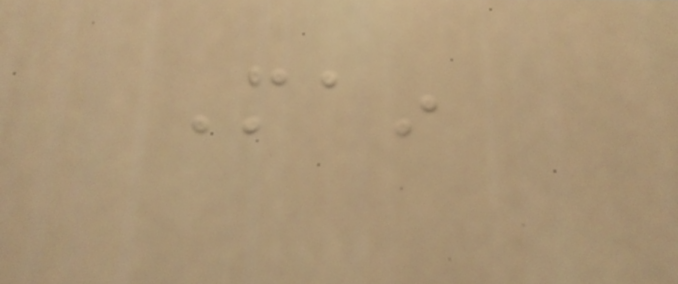Main
